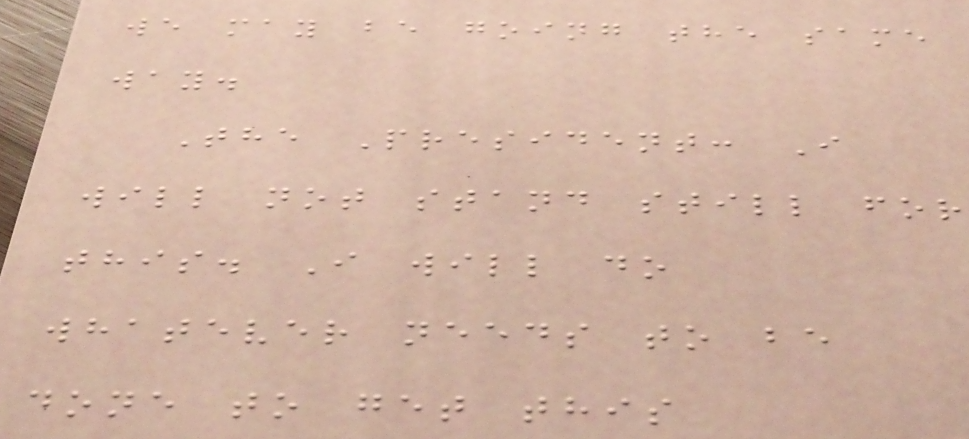we may be going the same
way.
The President: I
will not stand still for
this. I will do
whatever needs to be
done to get this
